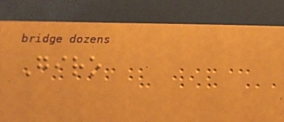Giro
